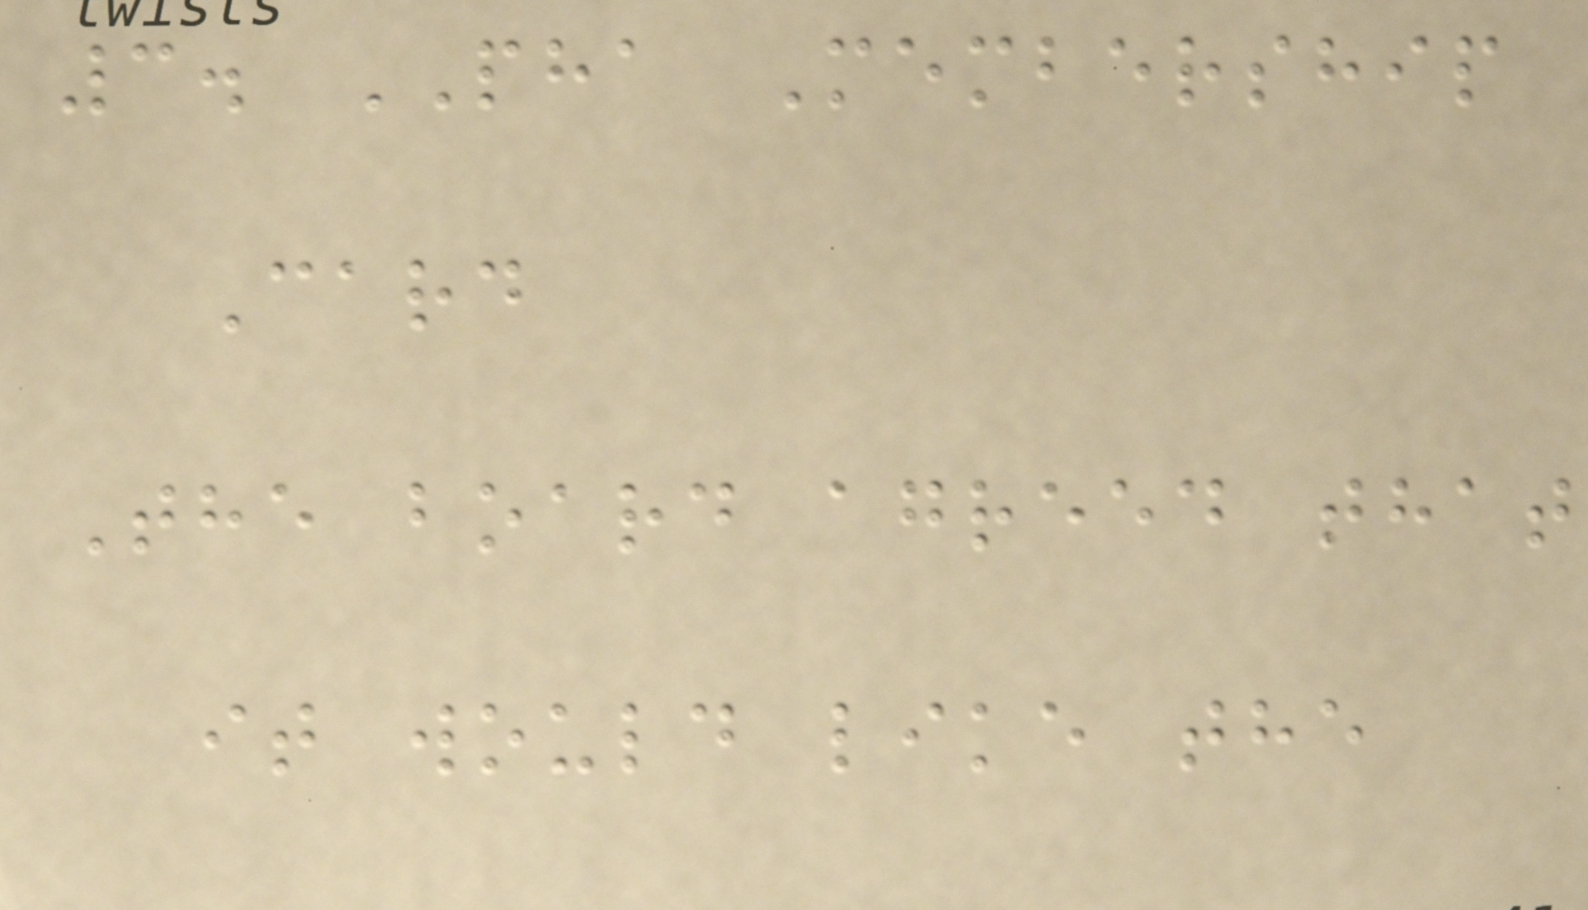3. PHA Membership
Card
The board agreed that
it would like the
